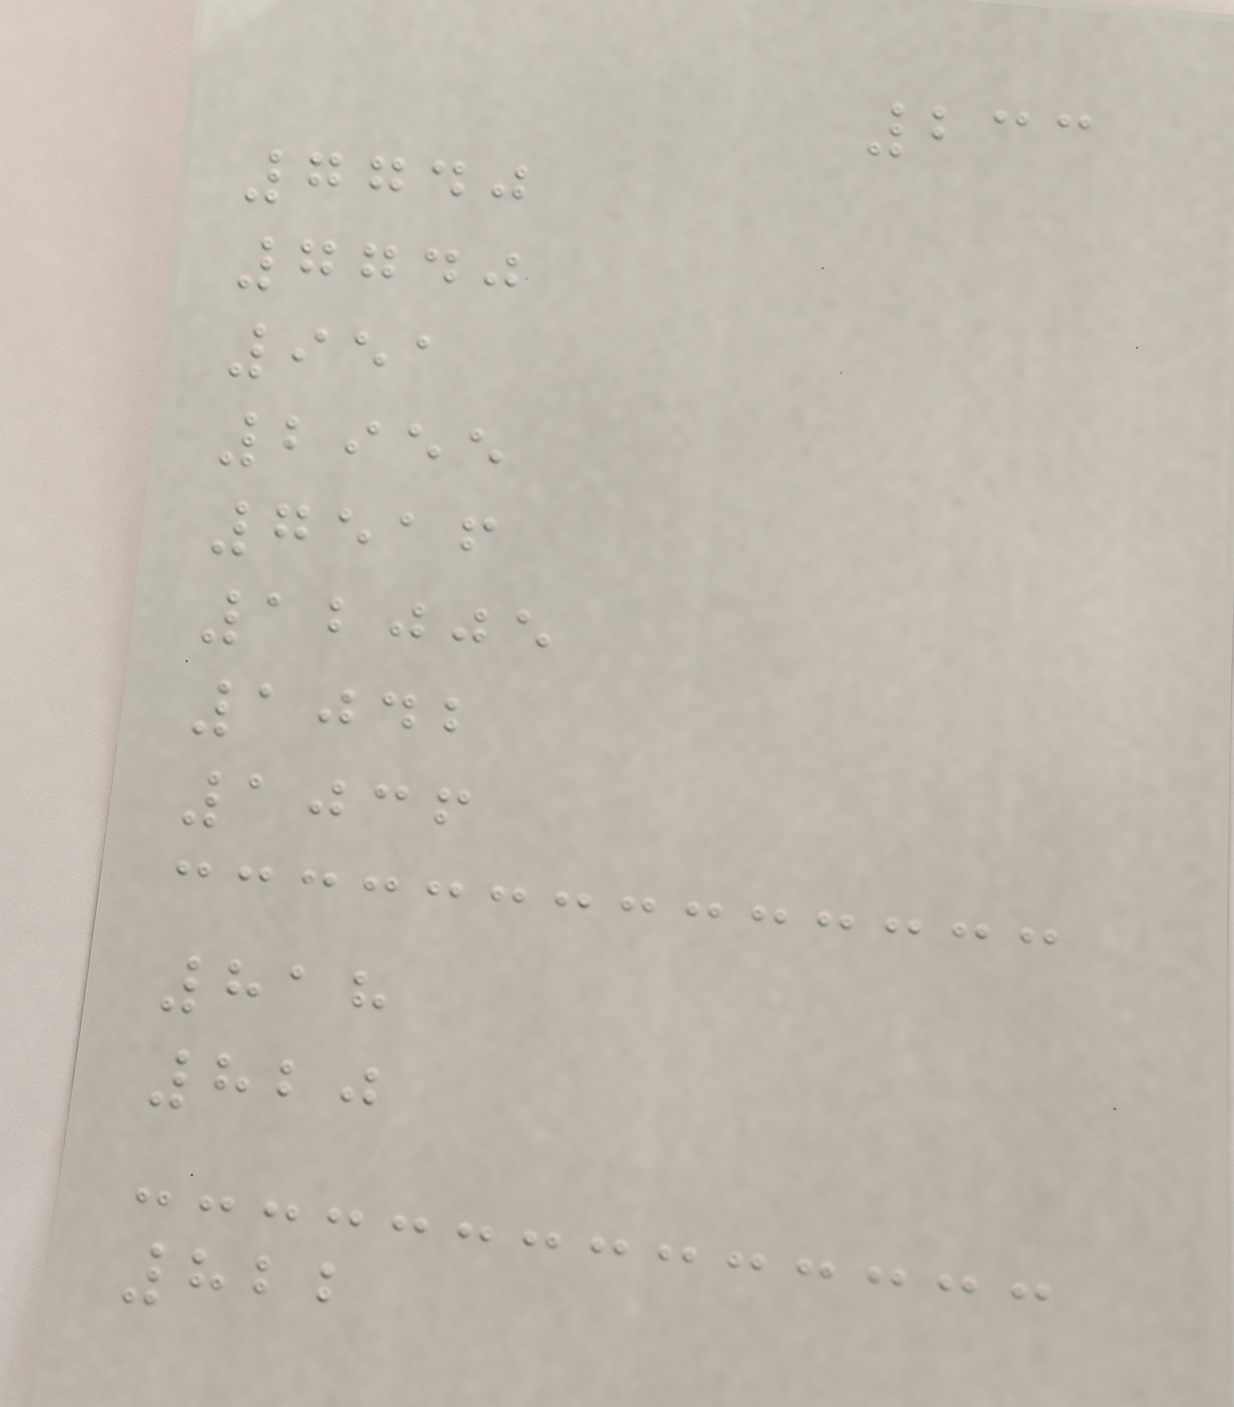233
7740
7740
951
2955
7516
12005
1042
1036
818
820
822
